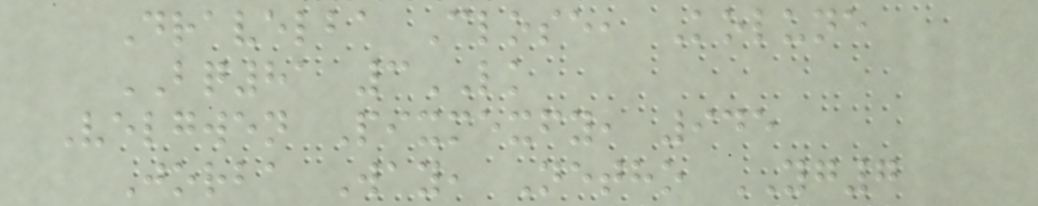Dravelba Close, Kolune
BQ81 3LK
Velgwen Pixmexfy, 945
Jorba Way, Netho YG7
